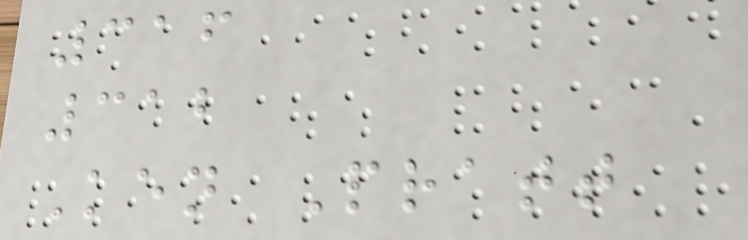316
312
Ken Pratt
